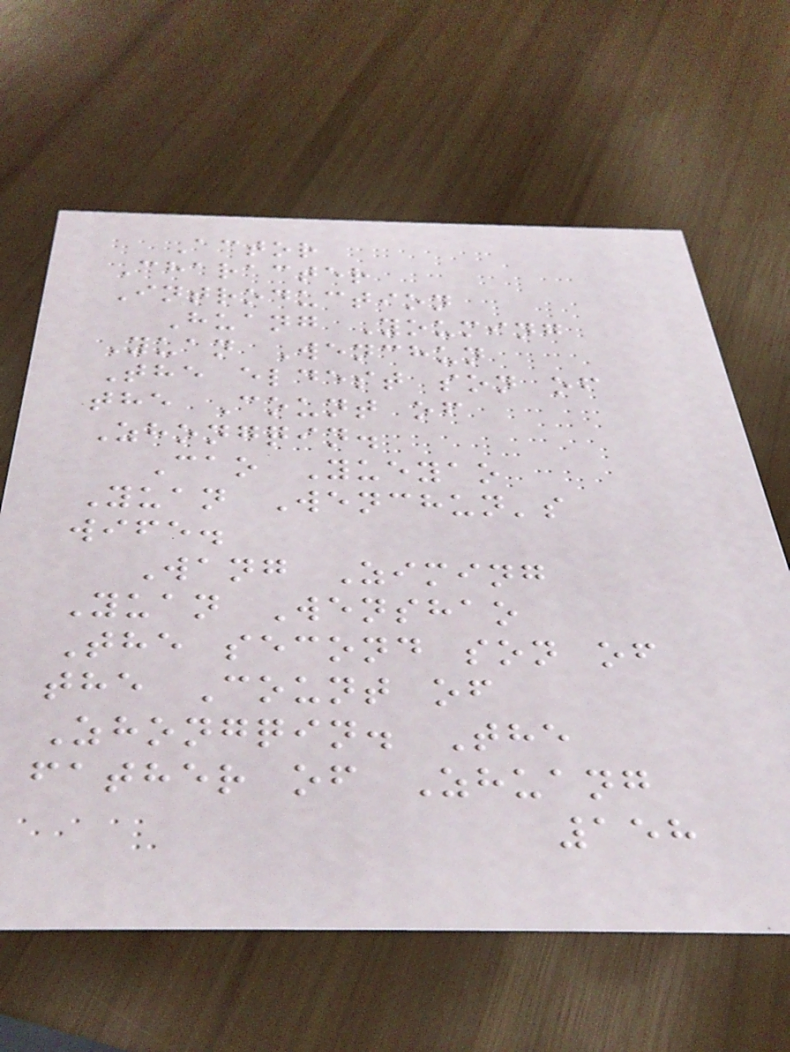Actor
Character
Introduction
Huang Youming
Yuan Wenchun
The eldest son of
the Count of
Zhongqin.
Cao Yueyao
Yuan Wenchun's
wife.
Wang Ziming
Yuan Wenshao
The second son of
the Count of
Zhongqin. The
father of Zhuang
158
